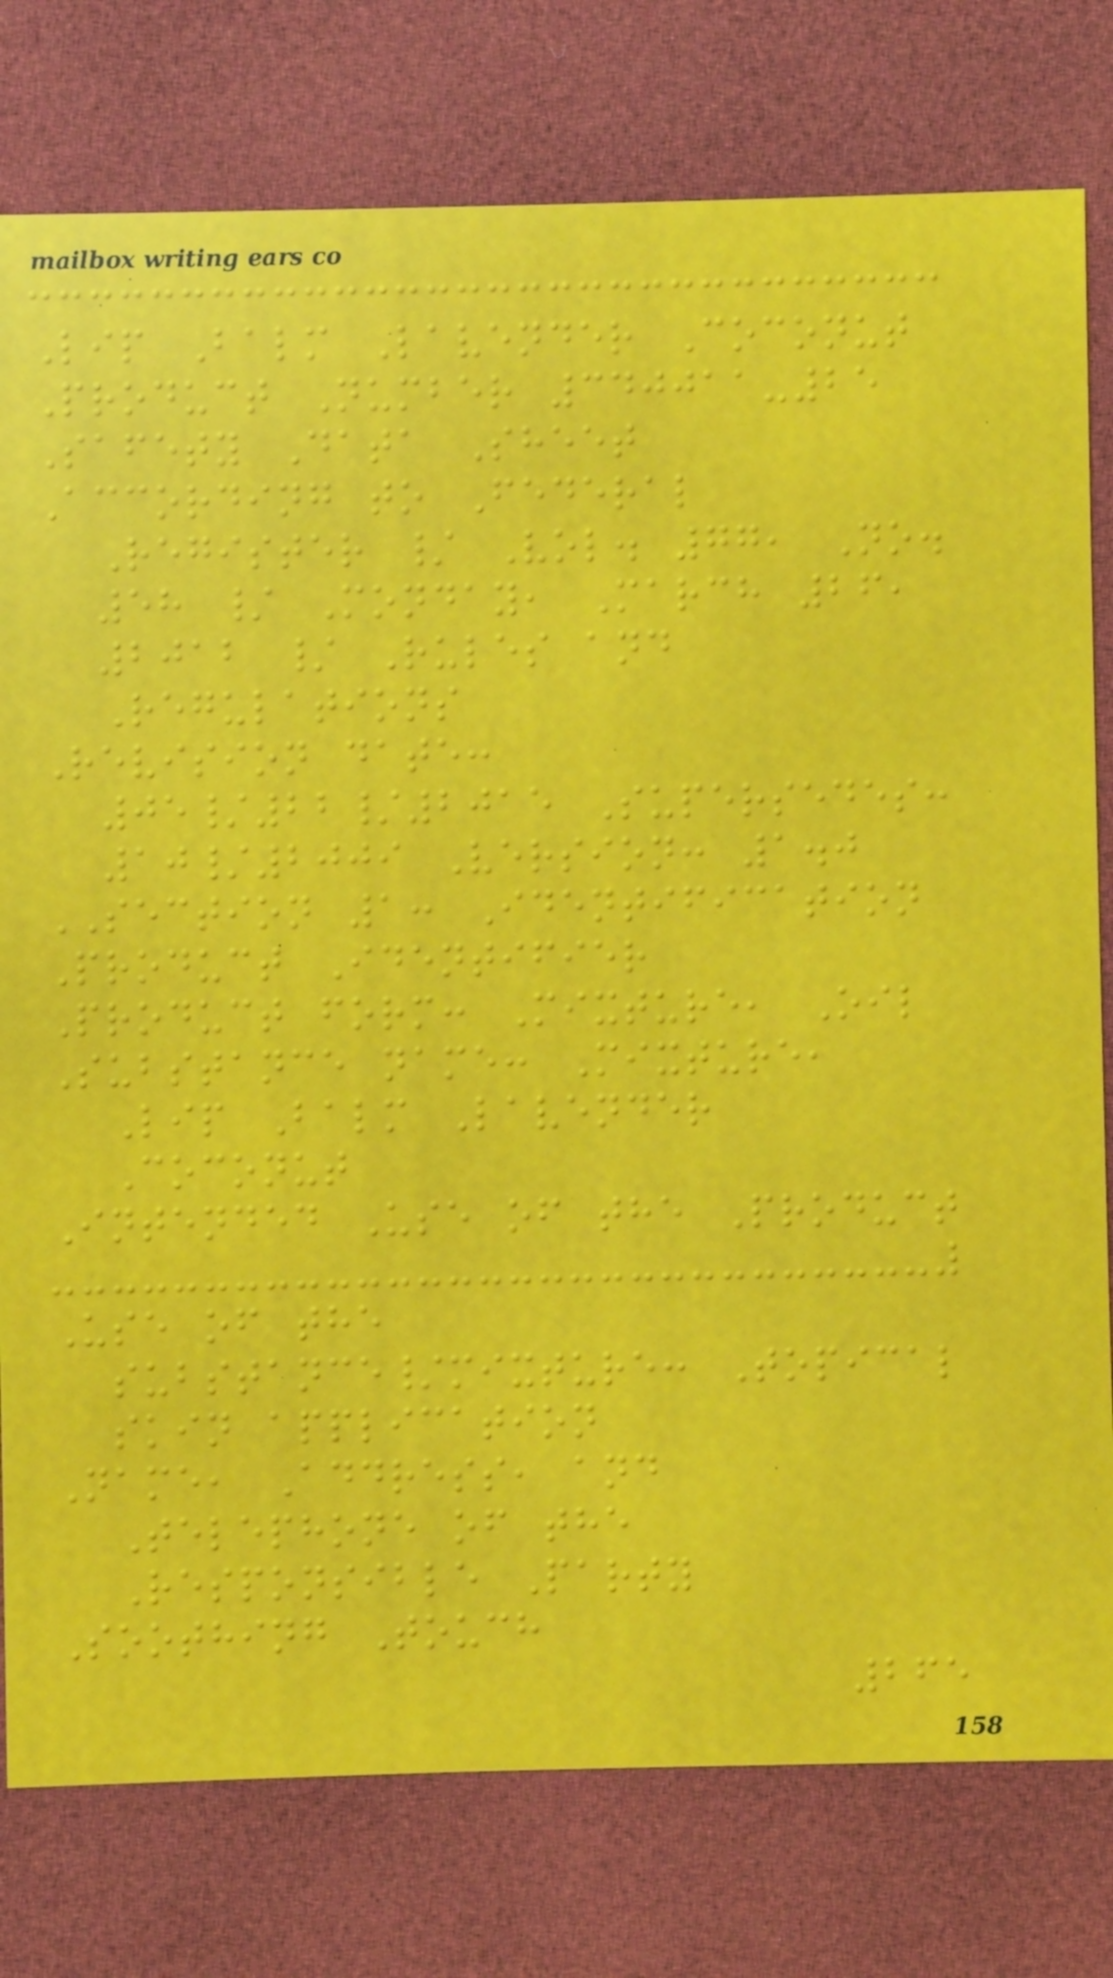Lip Balm Lavender Coconut
Product Number 340011-25
Safety Data Sheet
According to Federal
Register / Vol. 77, No.
58 / Monday, March 26,
2012 / Rules and
Regulations
Revision date:
05/22/2015 Supersedes:
10/2009 Version: 1.0
SECTION 1: Identification
Product Identifier
Product form: Mixture, Oil
Substance name: Mixture,
Lip Balm Lavender
Coconut
Intended Use of the Product
Use of the
substance/mixture: Topical
skin application
Name, Address, and
Telephone of the
Responsible Party
Soothing Touch
265
